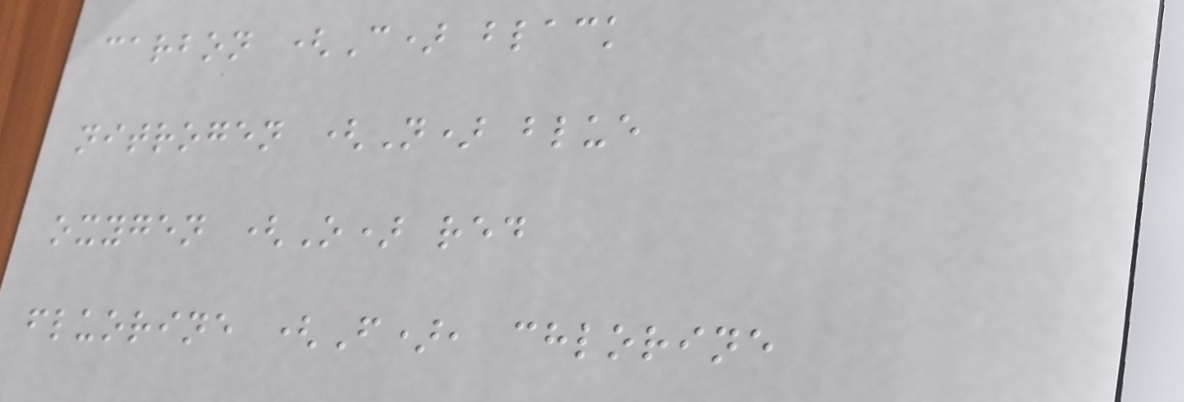carbon (C) black
nitrogen (N) blue
oxygen (O) red
fluorine (F), chlorine
